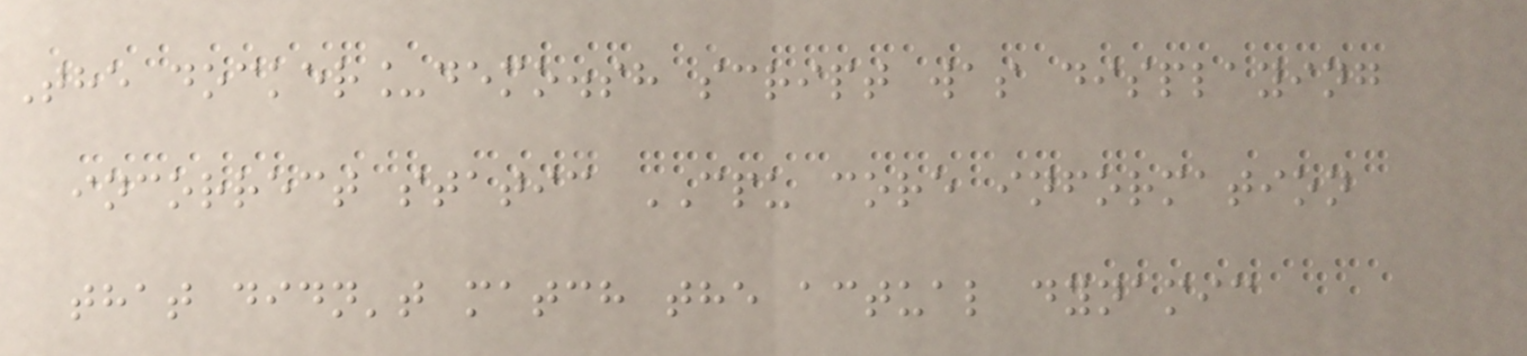The docker_demo.sh script was displaying
incorrect static CPU core information
that didn't match the actual dynamic
